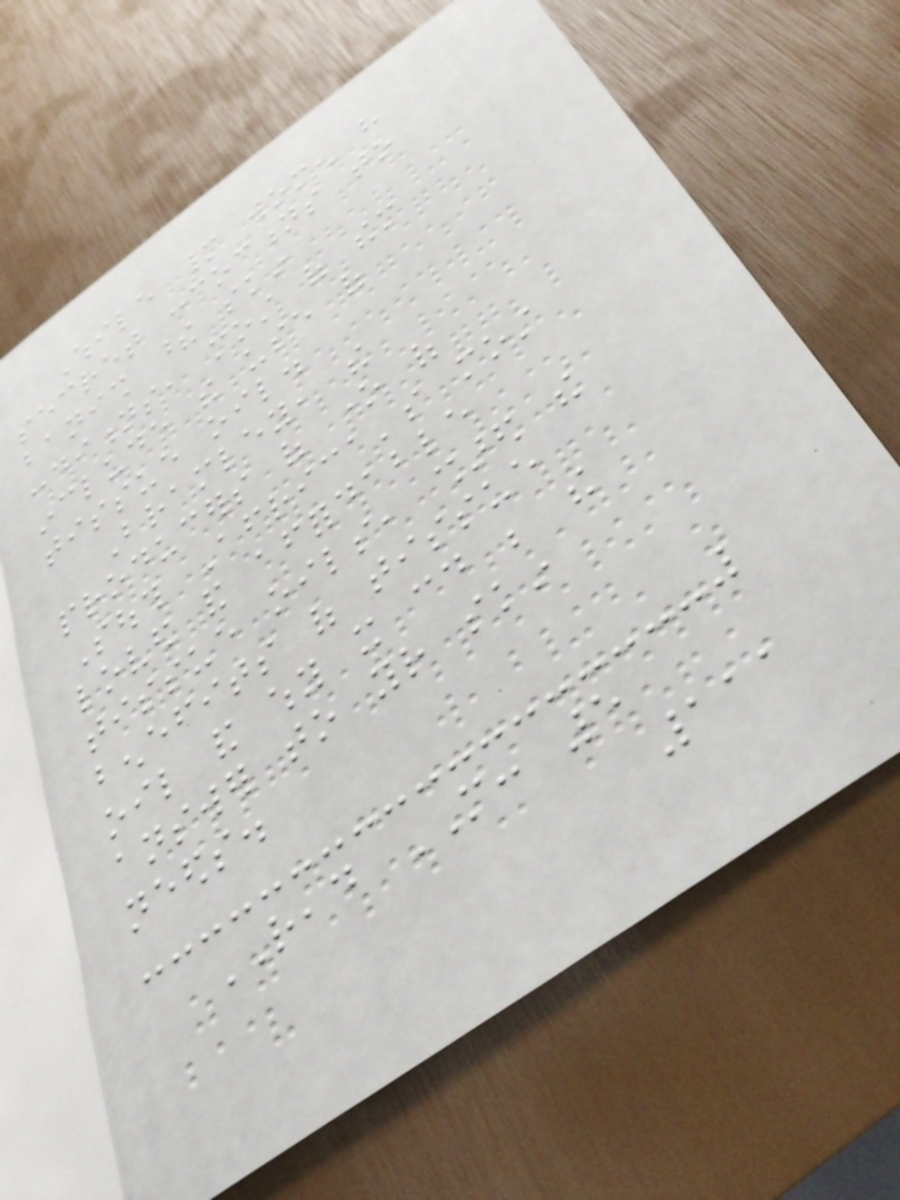While many women have
secret concoctions to
banish these skin
conditions, most of them
include the use of
tissue oil.
Bramley, the
producers of one of
South Africa's most
loved and affordable
tissue oils, shared the
benefits of tissue
oil and why it could be the
answer to your skin
needs.
READ MORE: 5
111
